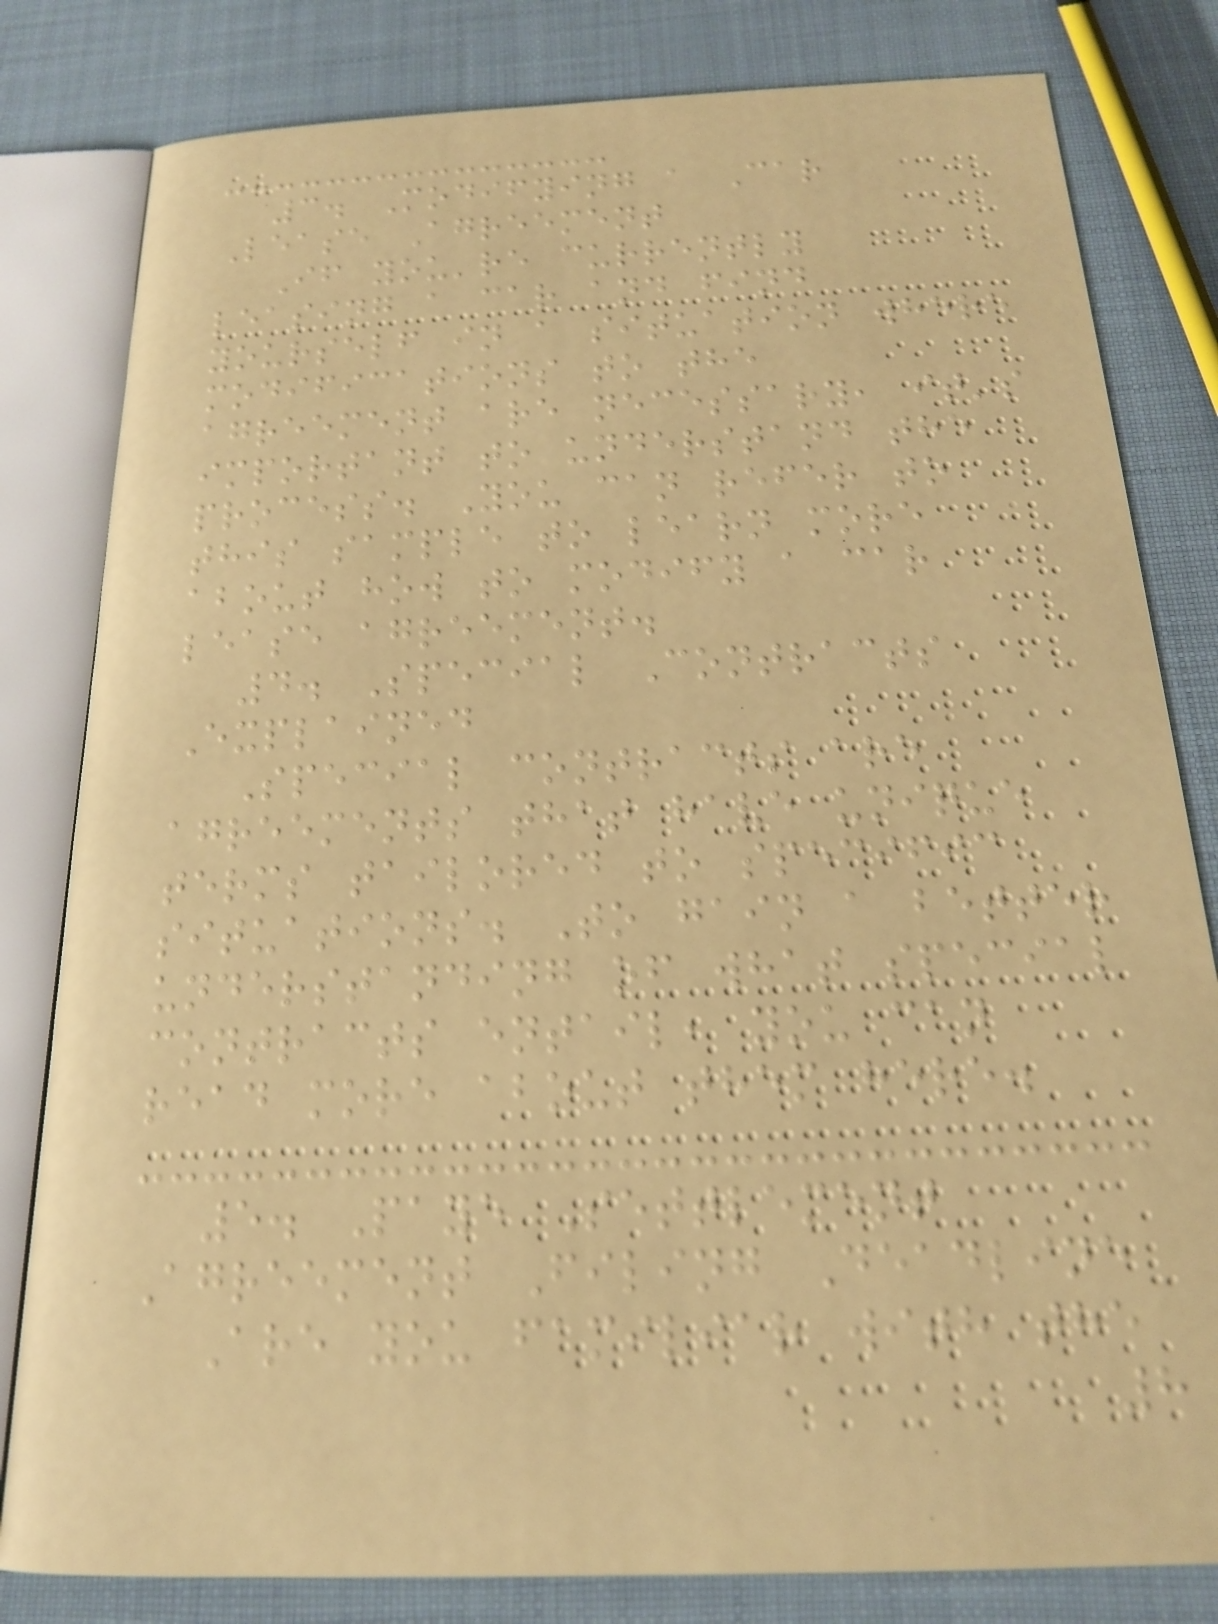3. Modifying a Car
Lease Agreement
If you're currently
leasing a car and find
yourself in a situation where
modifications to the
agreement are necessary, it's
important to understand the
process. You can refer to
this sample to learn more
about how to modify a car
lease agreement.
4. Special Contracts
Explained
Special contracts are
agreements that have unique
terms tailored to specific
situations. To gain a better
understanding of what special
contracts entail, you can
read more about them here.
5. Paye Settlement
Agreement Filing Deadline
Are you familiar with the
8
